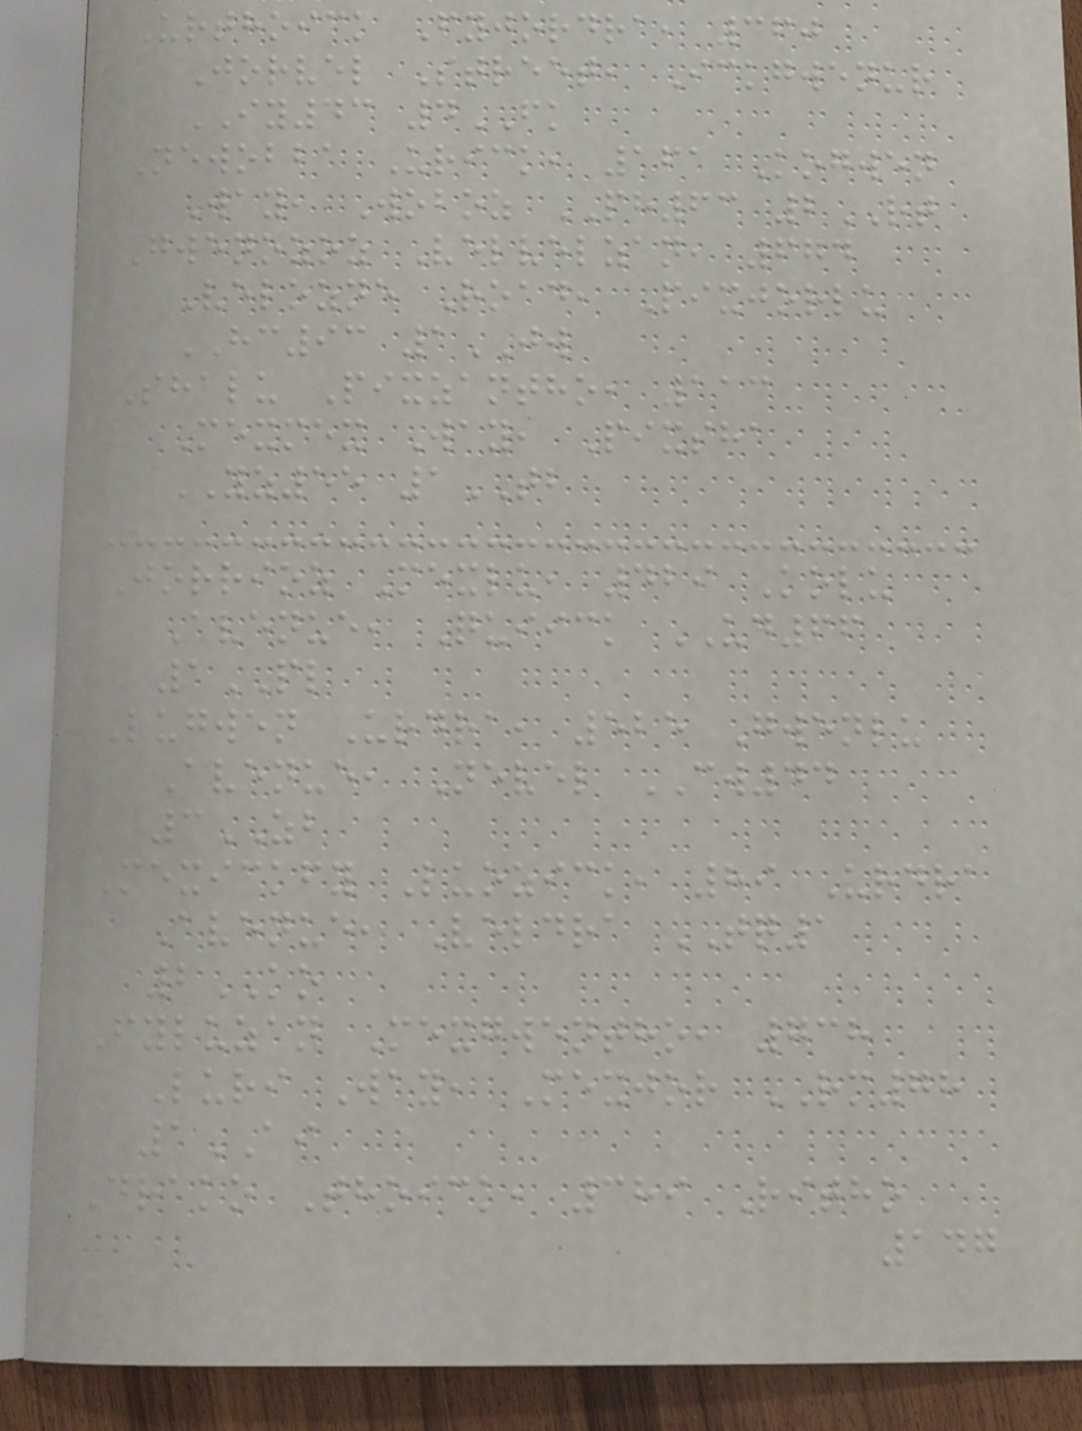Urthoick Fyjordra, 360
Jorvel Street, Ickgwenur
IY43 4FK
Newobba Urick, 161 Kogwen
Way, Woboz PH63 2RT
Gwenozoz Velvelzan, 674
Velozne Road, Pixjorlu
HC93 1JW
Shalu Pixzantho, 113
Mexmex Way, Pixsha
YZ55 1TB
Jorrioz Mexlu, 429 Kolu
Avenue, Quiick UD66
1PL
Lugwen Urdra, 525 Gwenlu
Avenue, Nevel CW44
3ZB
Mexickfy Luozick, 89 Urdra
Avenue, Veldra TQ1
2KO
Fyluzan Mexgwentho, 738
Luri Way, Mexjor RM78
1AI
Drako Thoick, 389 Ritho
147
